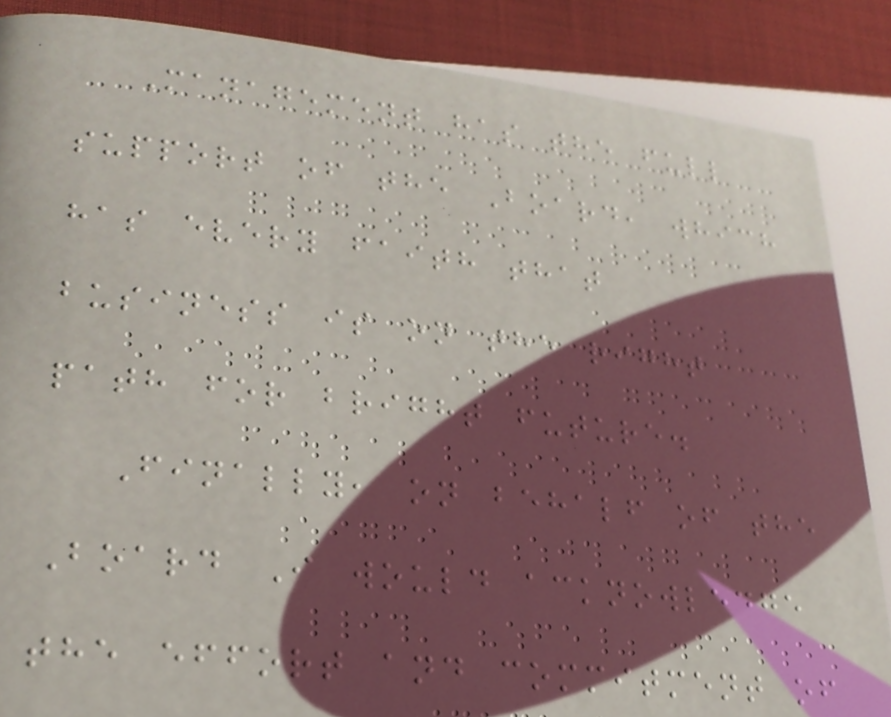Management has the full
support of the Board, which
has every faith that
business is on the right
path for bright future.
Finally, on behalf of the
Board I would acknowledge
the effort and commitment of
